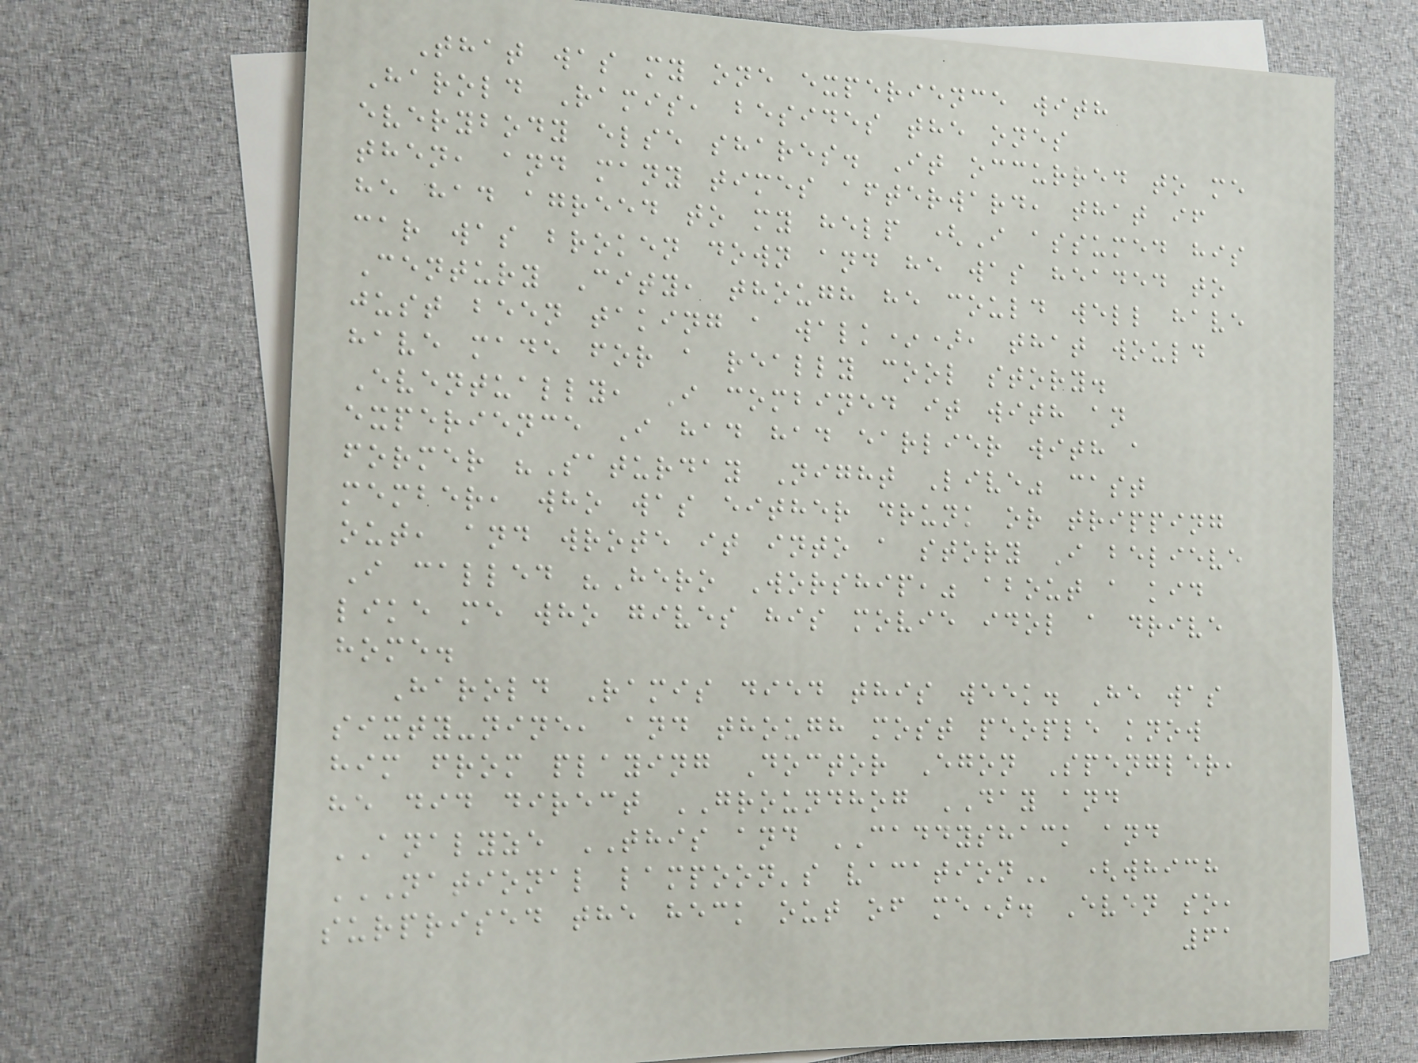That was my one experience with
Harold Ramis, besides the ones
everybody else shares. It occurred to me
then, and many times afterward, that if
he had agreed to my help (I assumed his
car was broken down and he was headed to
Century City, though he could well have
just been taking a walk*), that would
have made for a really cool story.
Eventually, I combined it with an
experience I had had earlier with a
former "Saturday Night Live" cast
member, who was either drunk or tripping
out, and wrote it into a story I believe
I called "Hero Worship," about a kid
like me who gives his movie idol a drive
home.
Harold Ramis died this week. He was
sixty-nine, and though most people know
him from playing Doctor Egon Spengler,
he did direct GROUNDHOG DAY and
ANALYZE THIS and CADDYSHACK and
NATIONAL LAMPOON'S VACATION (which
surprised the heck out of me). Even so,
61
